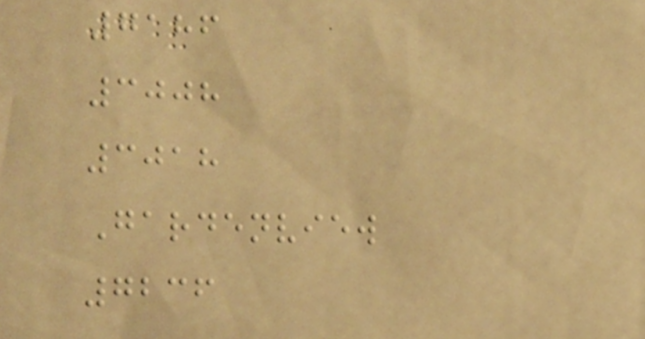7186
3008
3018
Gardenview
7236
